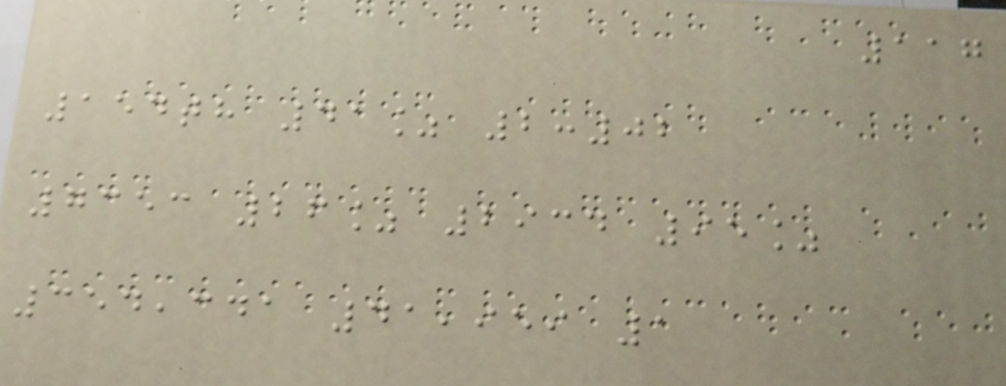117
154th 41% 2:02
7353 26% 2934 95%
354,341 41,959 1
